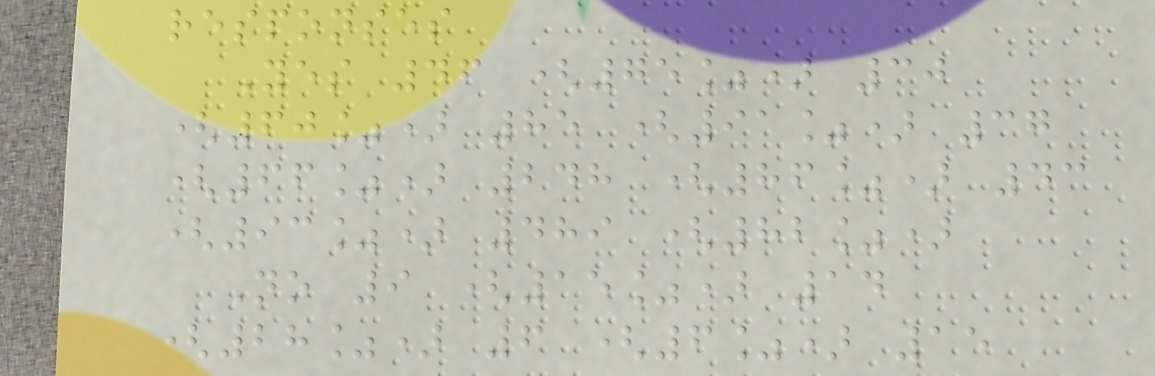responses
Yes 46 (75%) 30
(60%) 85 (91%) 37
(66%) 248 (86%) 43
(93%) 489 (82%)
No 9 (15%) 14
(28%) 6 (6%) 15
